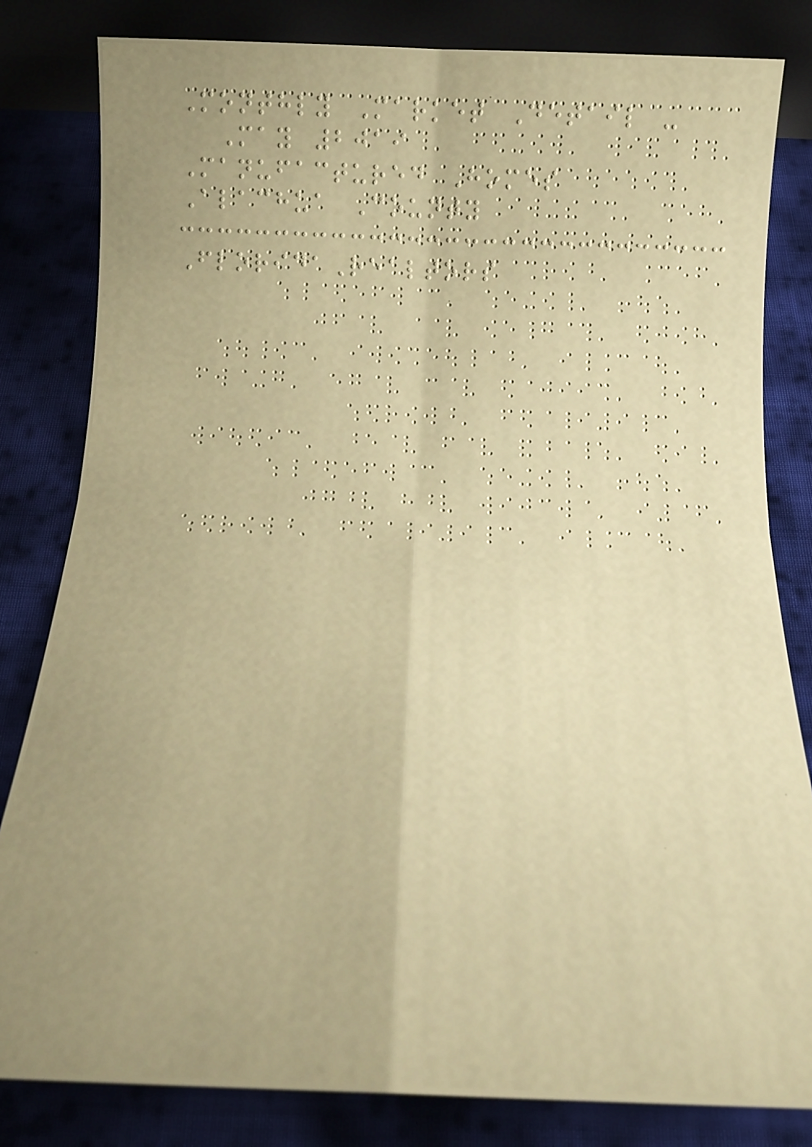Monthly Market Detail -
May 2019
Manufactured Homes
Alachua County
FloridaRealtors
